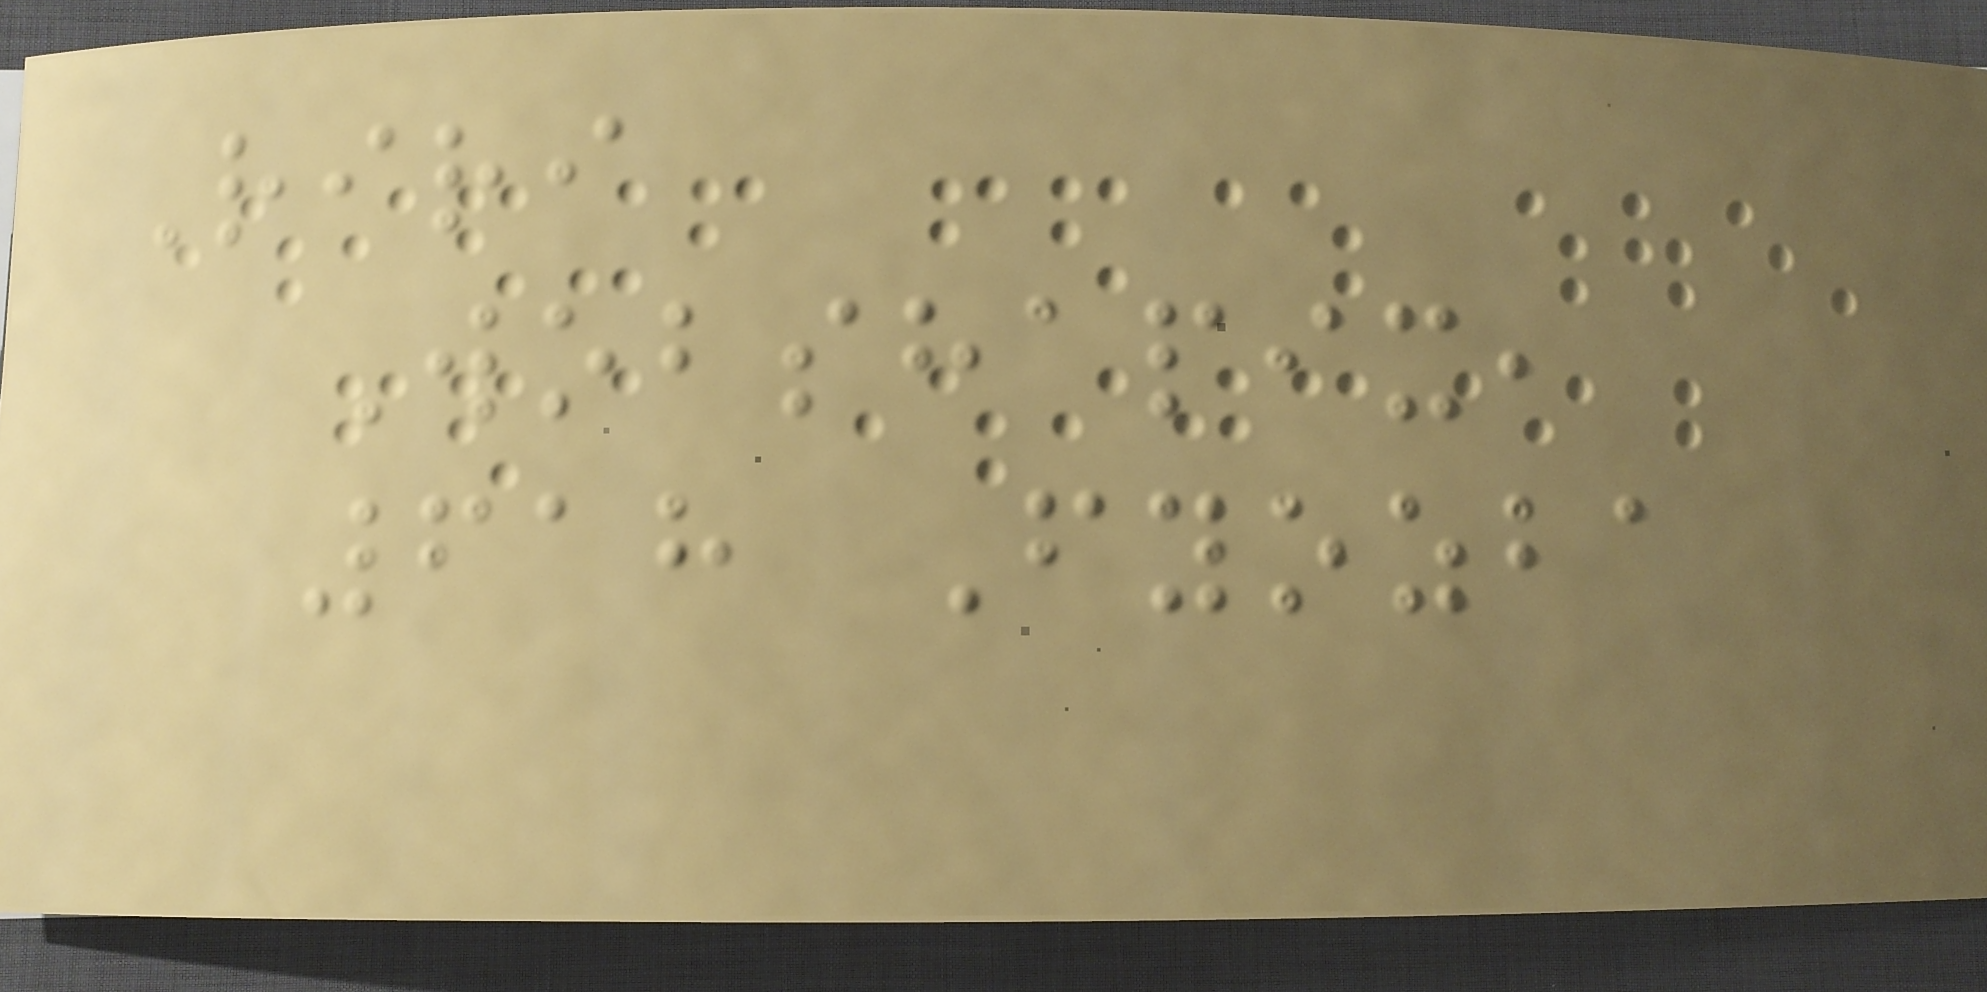Riri
Wobshapix,
618 Fyozba
